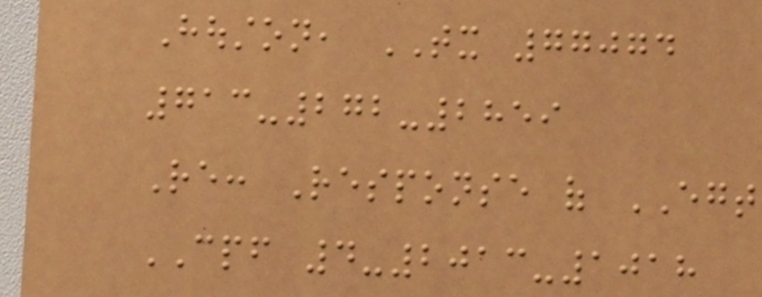Houston, TX 77074
713-272-2859
Re: Response of EGT
CPF 4-2013-1018
